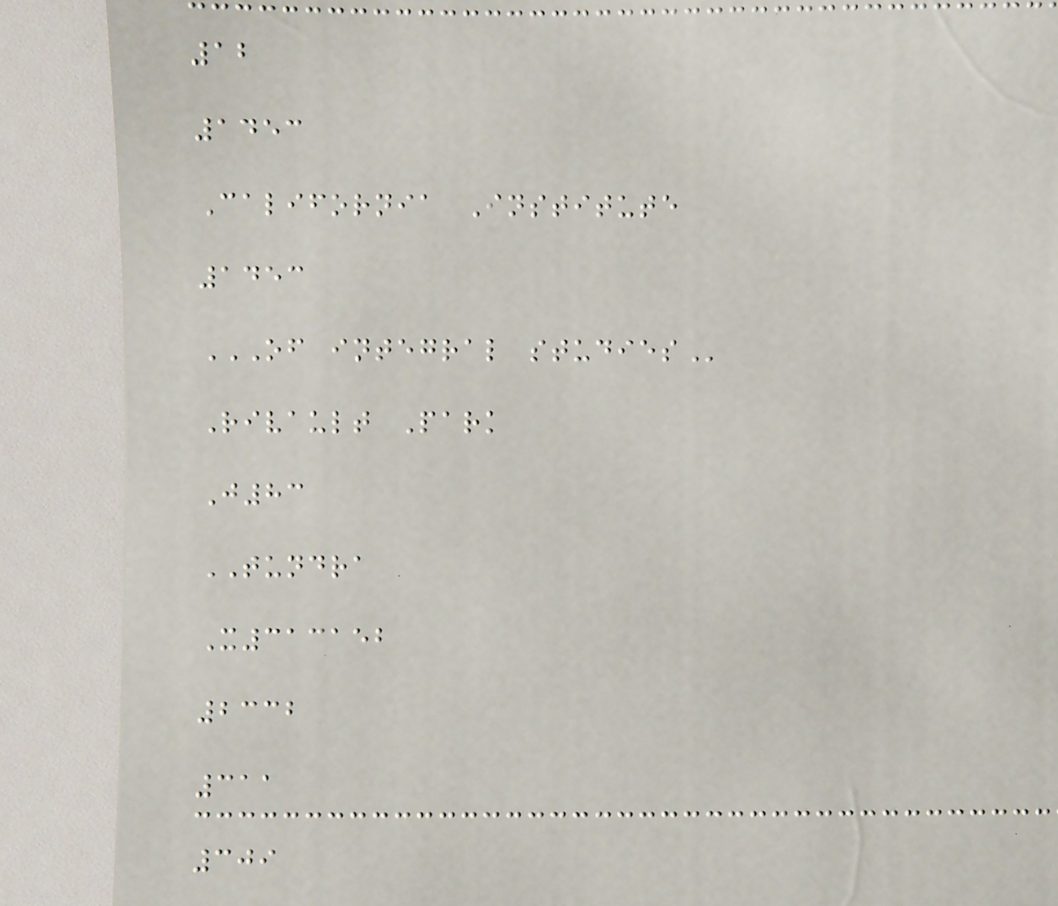12
1453
California Institute
1453
OF INTEGRAL STUDIES
Rivault Park
J83
TUNDRA
X313152
2332
311
309
